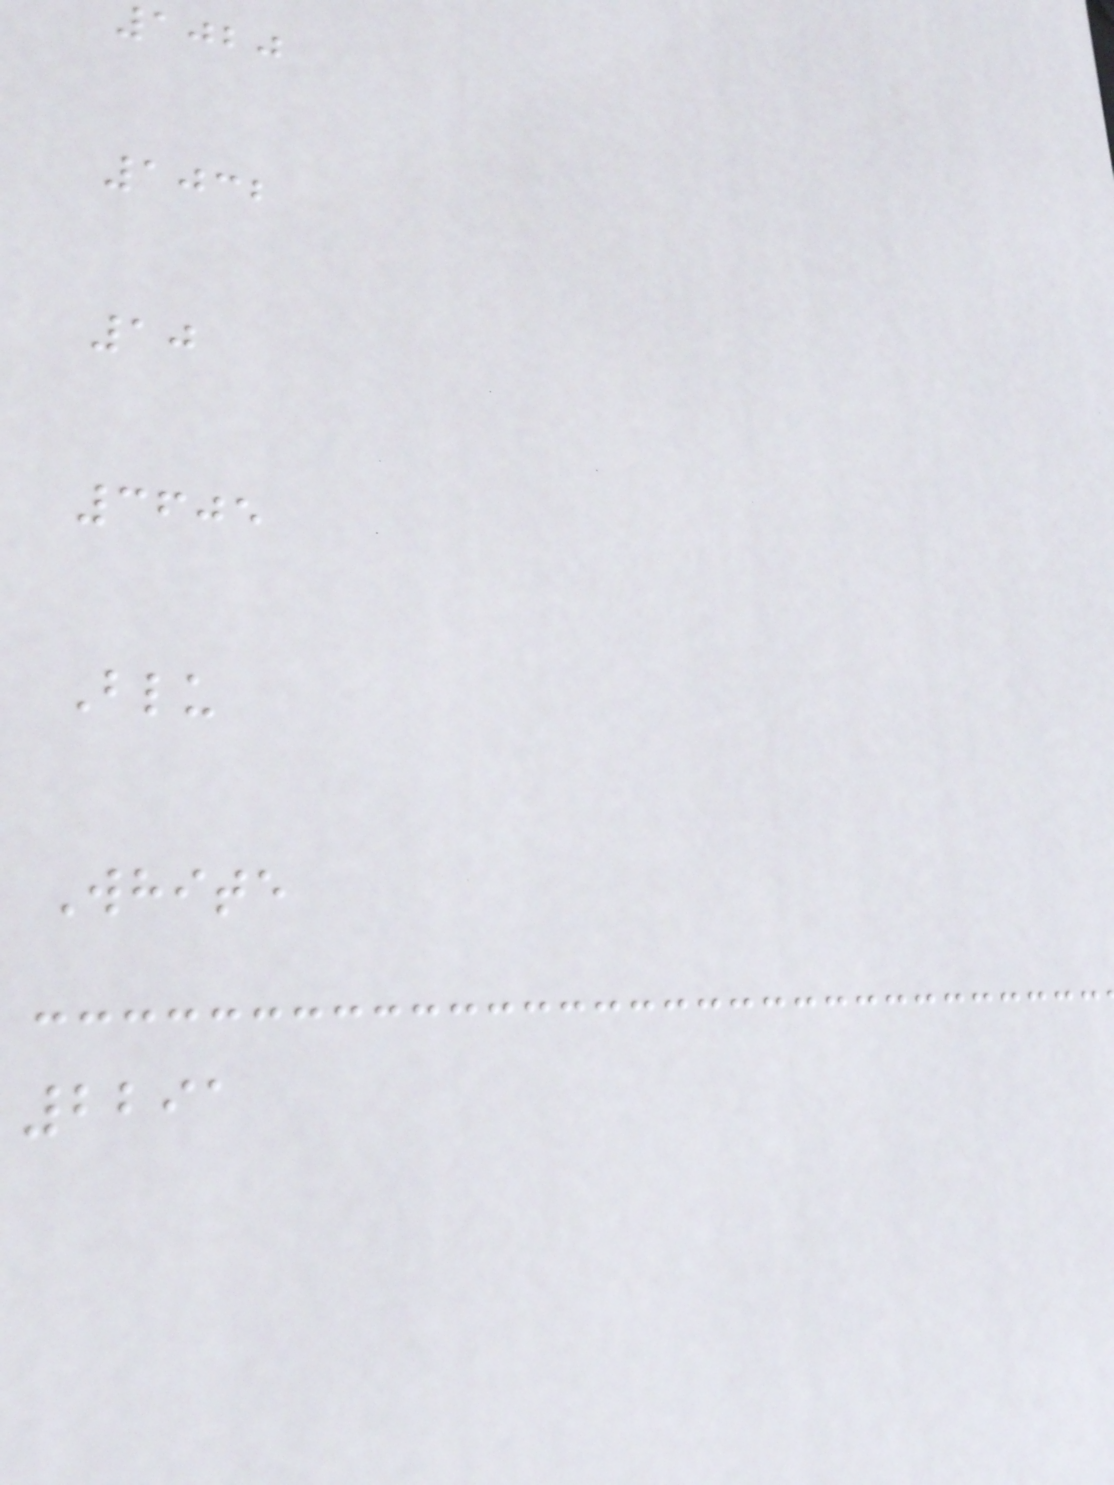1020
1032
10
3605
Blu
White
2291
